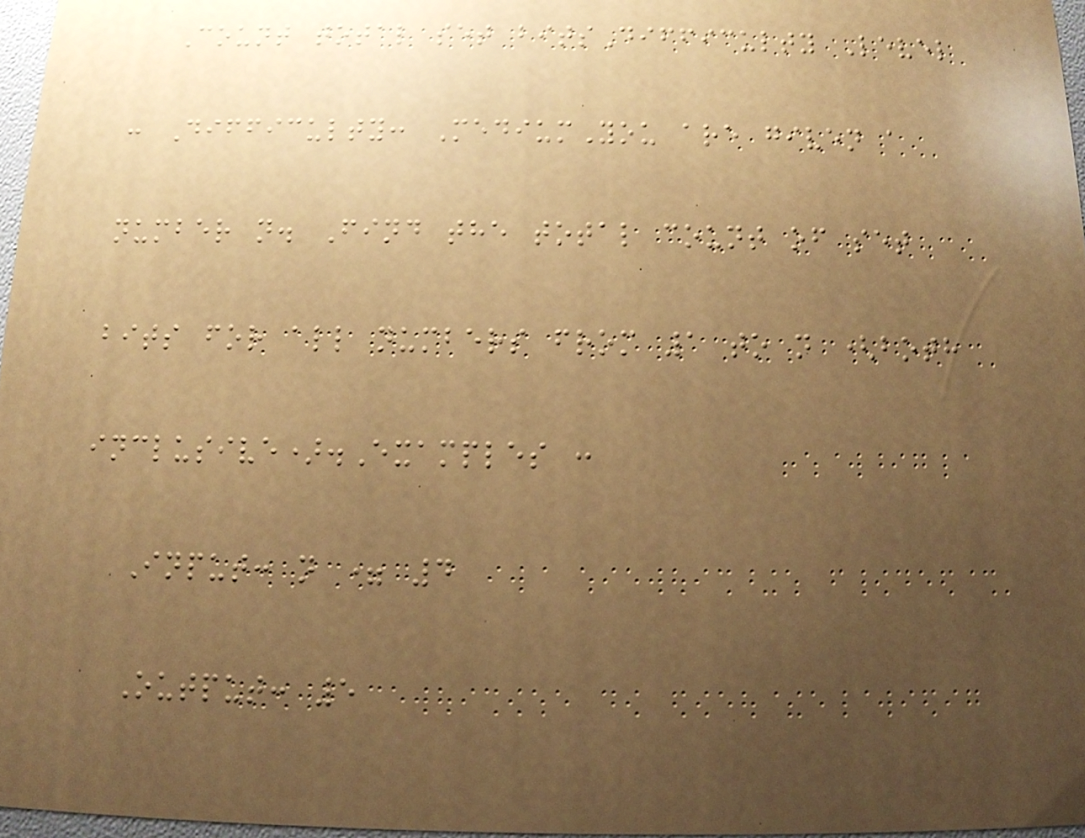Count total set bitsDifficulty Level
: Difficulty: MediumYou are given a
number n. Find the total count of set
bits for all numbers from 1 to n (both
inclusive).Examples :
Input: n = 4
Output: 5
